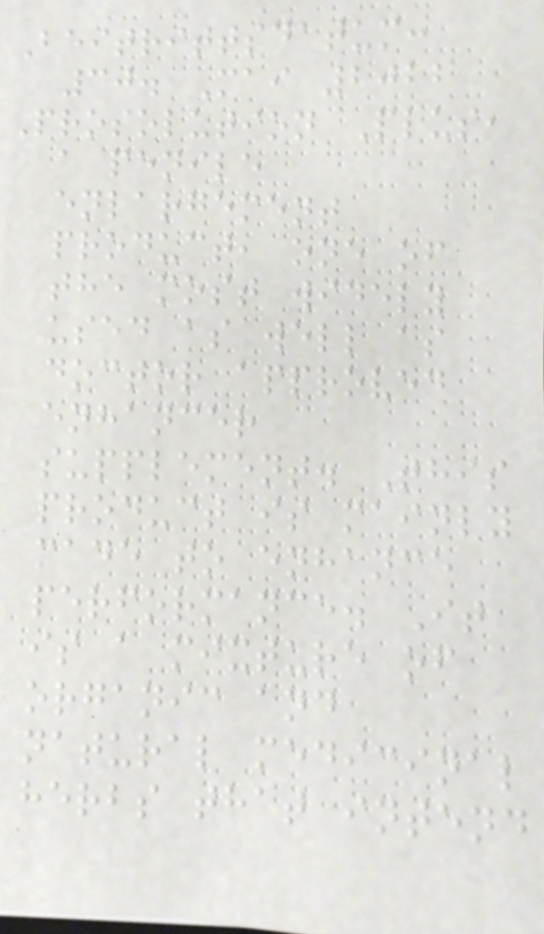Beitrittsdatum:
30. Mai 2022
Prosolution Plus,
a penile
enlargement
product, one of
the most widely
used as well as
doctor approved
enhancer
supplement. This
product is mainly
made to enhance
performance. It
is a mixture of
organic and
natural medicinal
herbs that intend
